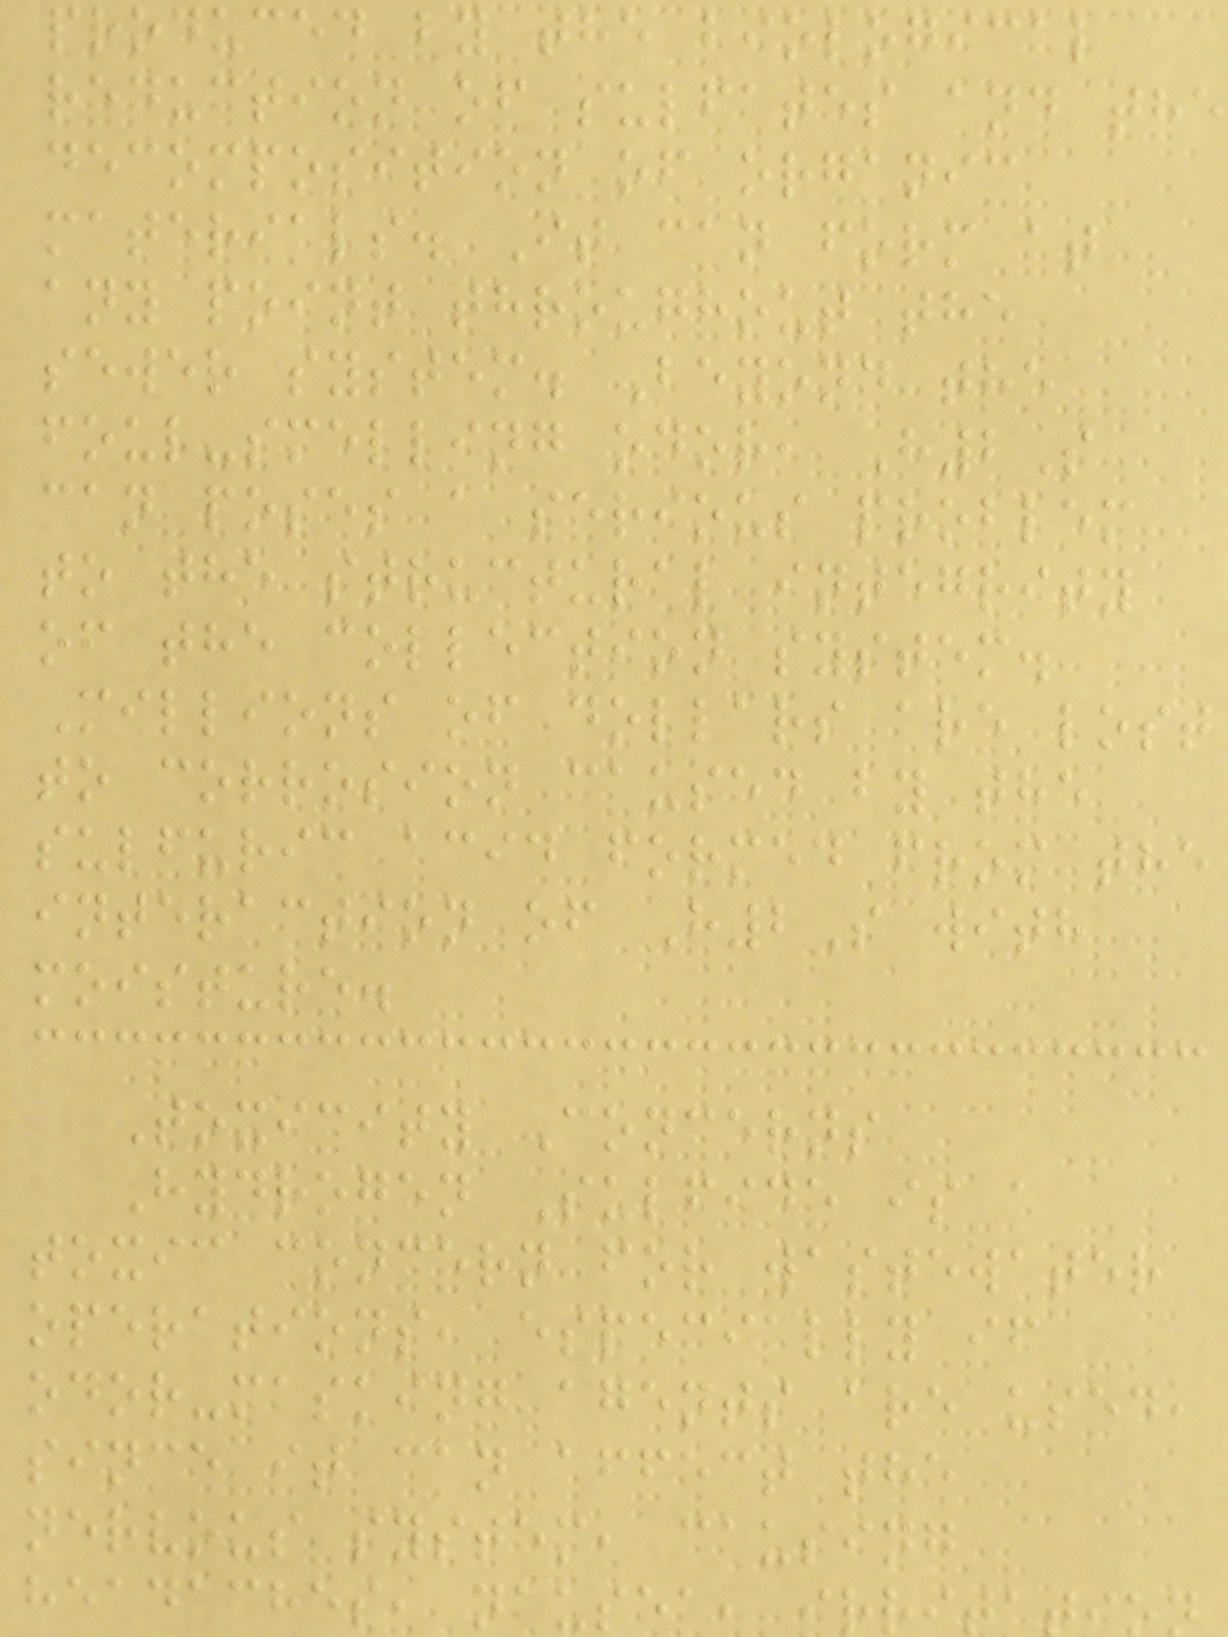produced by the biological
reduction of sulfates and the
decomposition of organic
materials. It can form at
any point throughout the
sewer system. Beyond the
foul-smelling odor, H2S
can poses a serious problem
to the structural integrity
of the collection system.
Millions of dollars are lost
to corrosion caused by the
sulfuric acid formed from the
interaction of H2S with
moisture.
Toxicity Concerns
Hydrogen Sulfide is a
toxic concern for wastewater
operations, especially if
odor-masking agents are used,
since it can affect the
nervous system, causing
headaches, nausea, irrit
